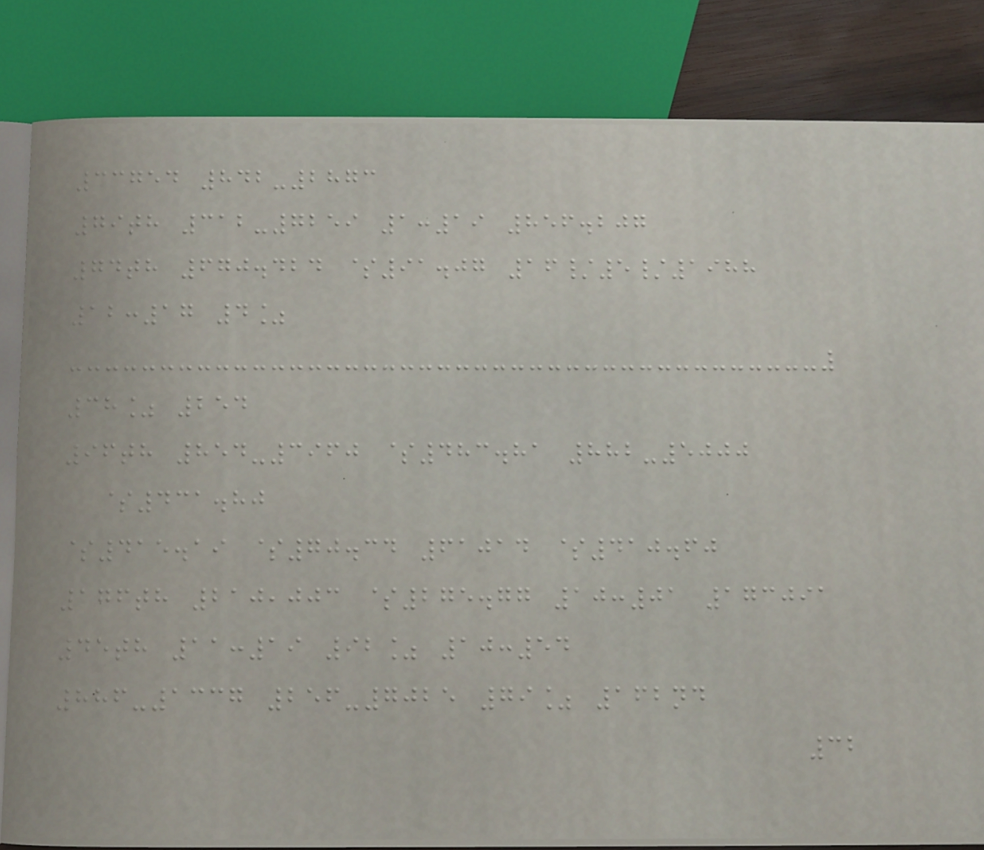33754 842-2873
79th 312-7259 1:19 856.207
74th 670.424 $91.07 16/5/1988
12:17 4%
38% 254
96th 854-3960 $483.81 882-5000
$431.80
$415.19 $70.34 61014 $410.60
176th 210,003 $275.77 10:01 173091
45th 11:19 92% 10:54
886-1337 256-7025 79% 162nd
32
